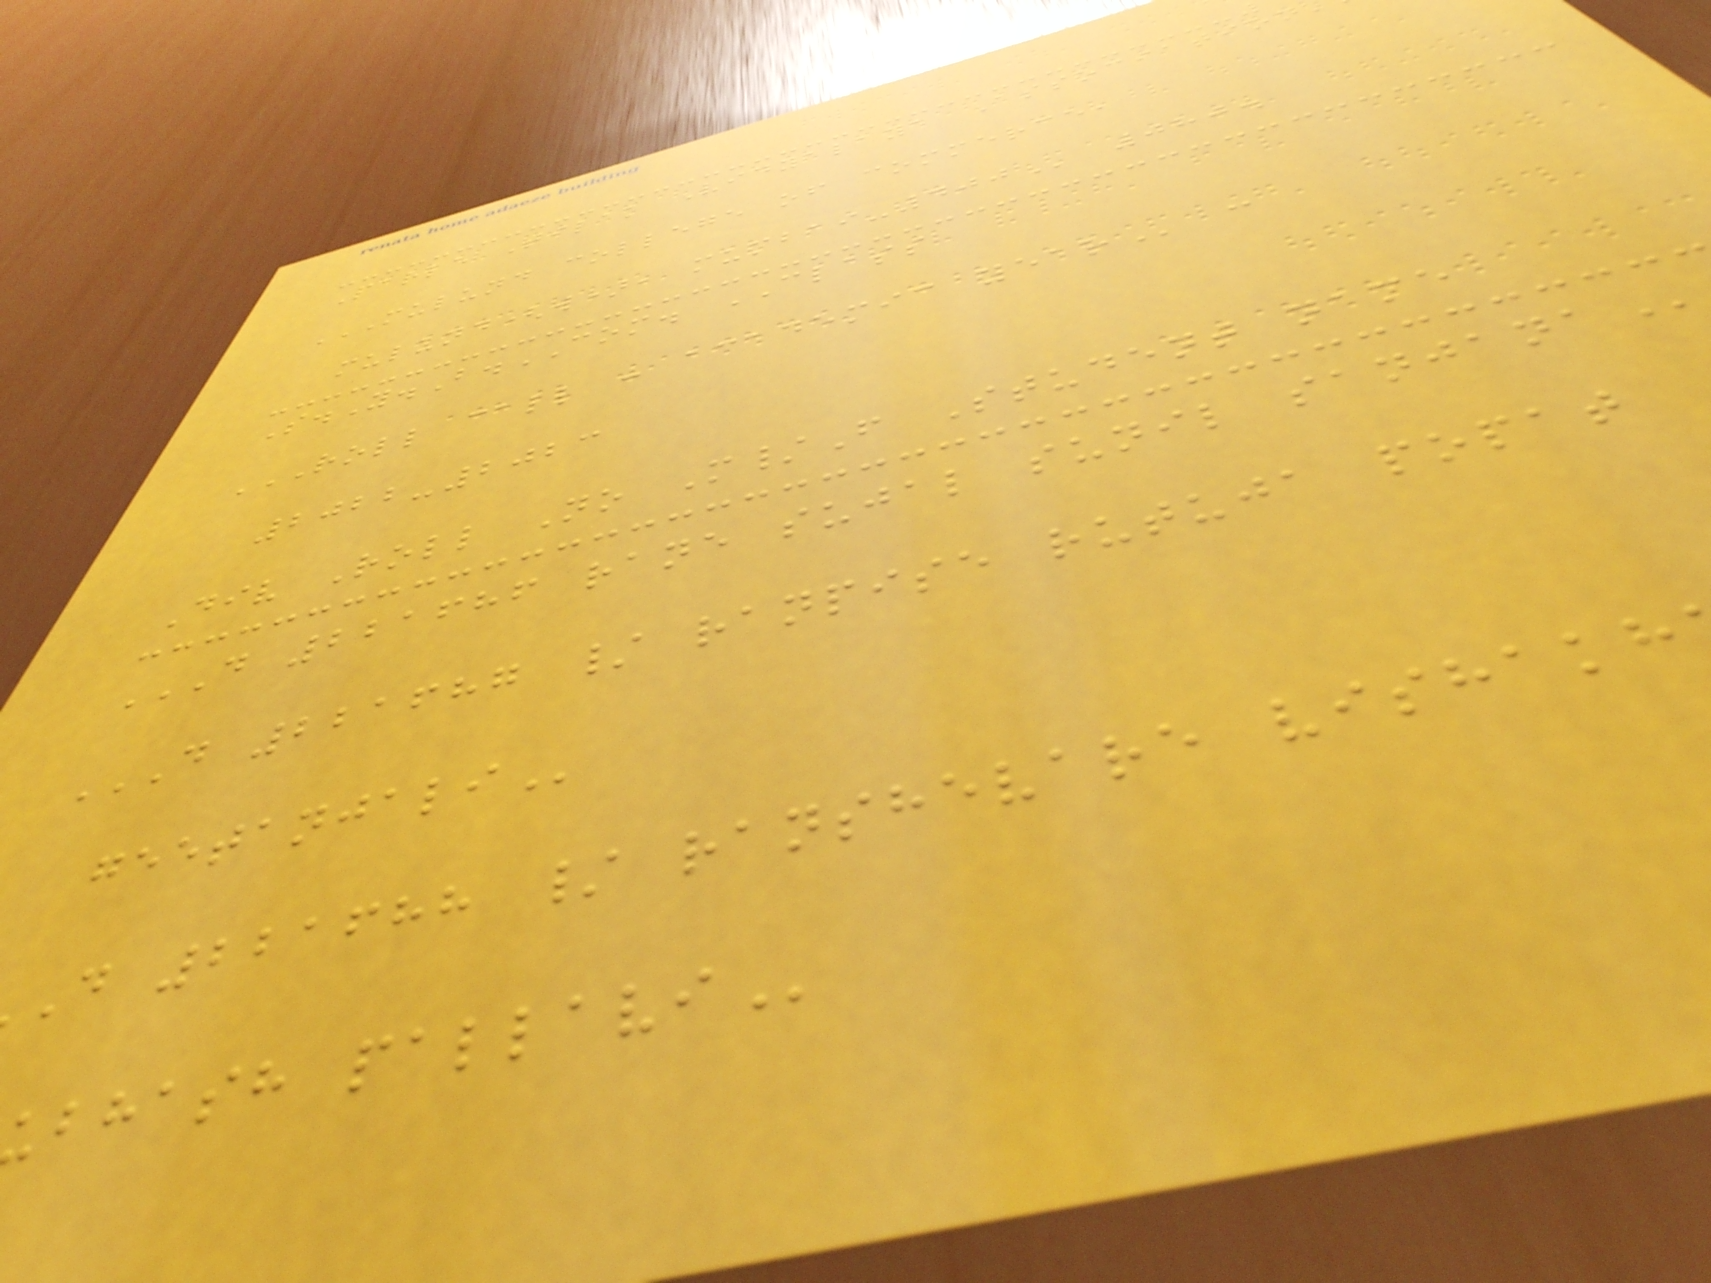Parle Tilak Vidyalaya Association
MULUND COLLEGE OF COMMERCE,
mulund(w),
S.Y.B.COM. CLASS
ROLL CALL : ACADEMIC YEAR :
2022-2023
Div Roll No M/F Student name
D 221686 RANE SUJAL SUNIL SANJANA
D 221687 / RANPISE RUTUJA POPAT
D 221688 / ranshevare
bhash
